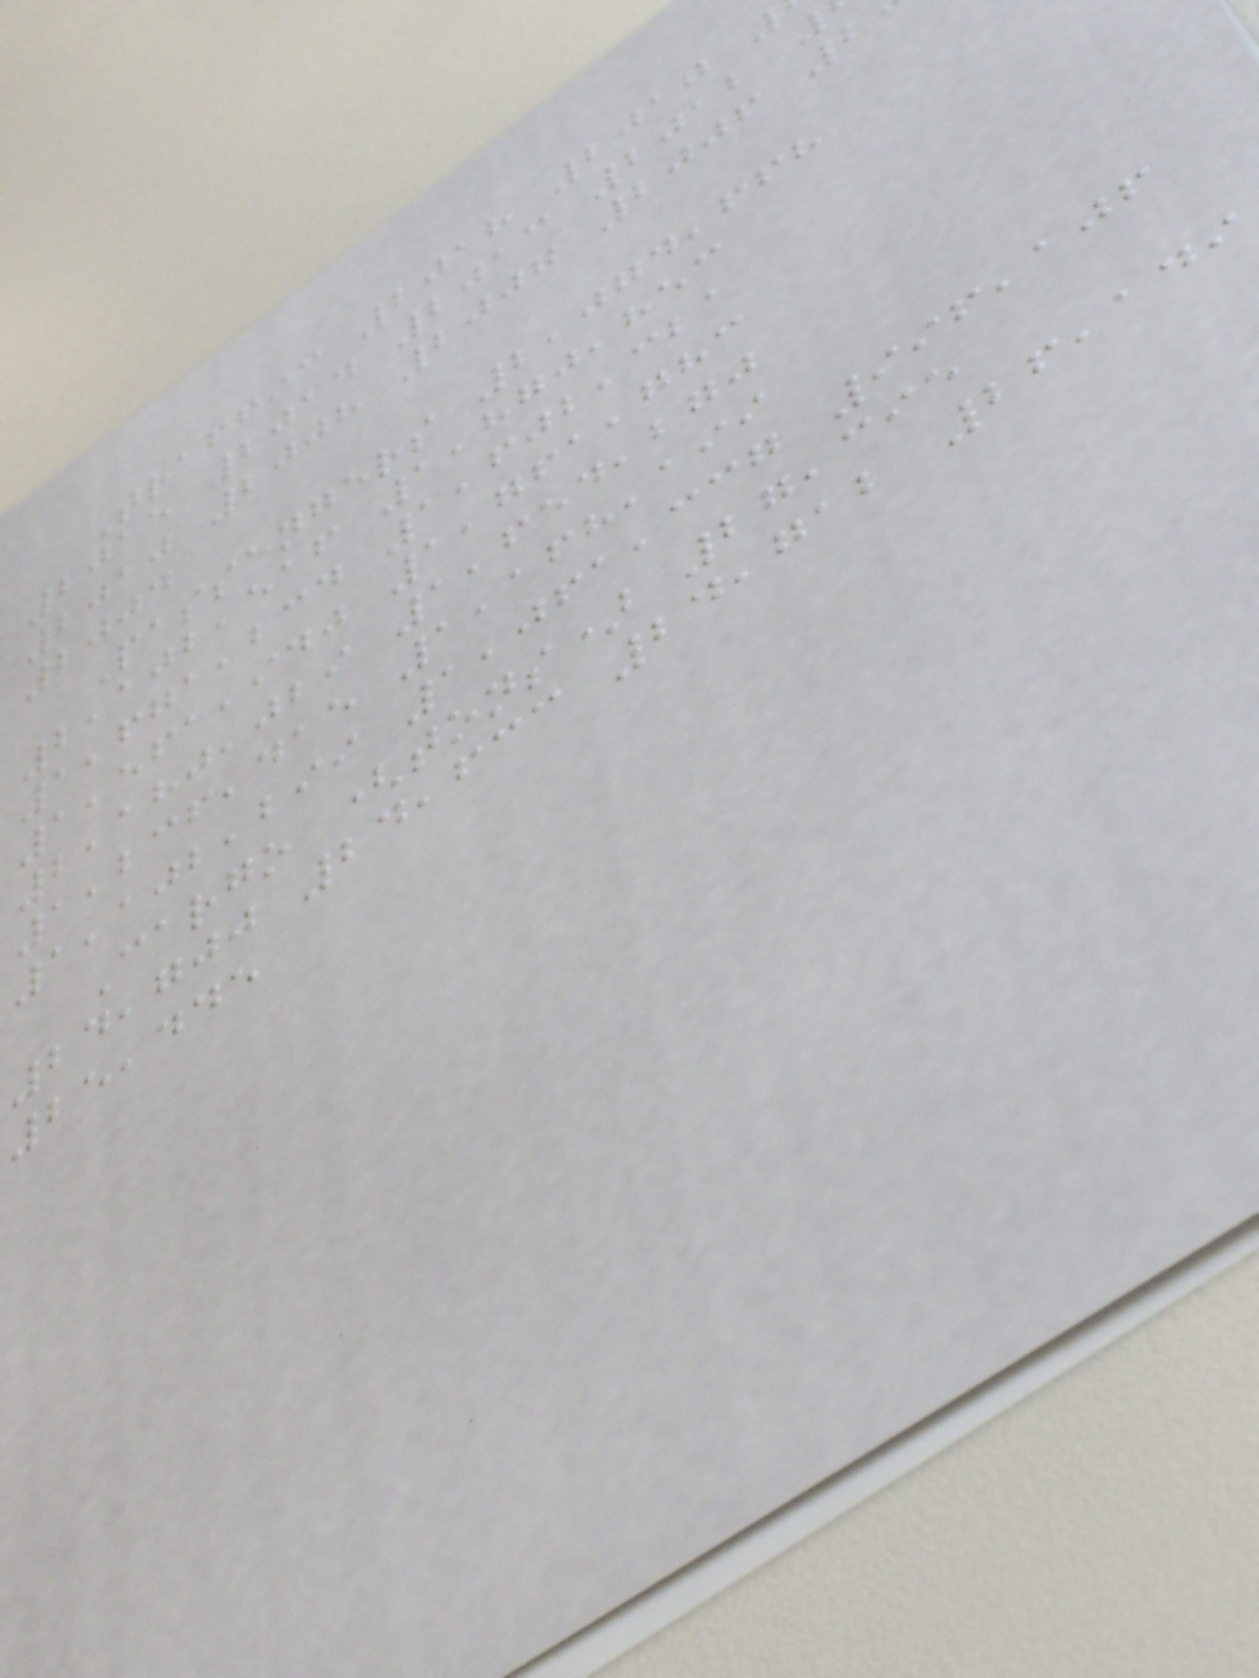Traffic 2018 2017
2015 2014 2013 2012
2010 2008 2007 2006 2
2004
Passengers 2,074,668
2,102,516 1,870,853
1,671,234 1,602,321
1,561,940 1,761,783
2,180,029 1,654,270
1,236,415 1,168,199
1,102,299 1,061,337 996,106
Cargo (tons) 27,395
24,700 24,633 24,712 26,149
25,445
